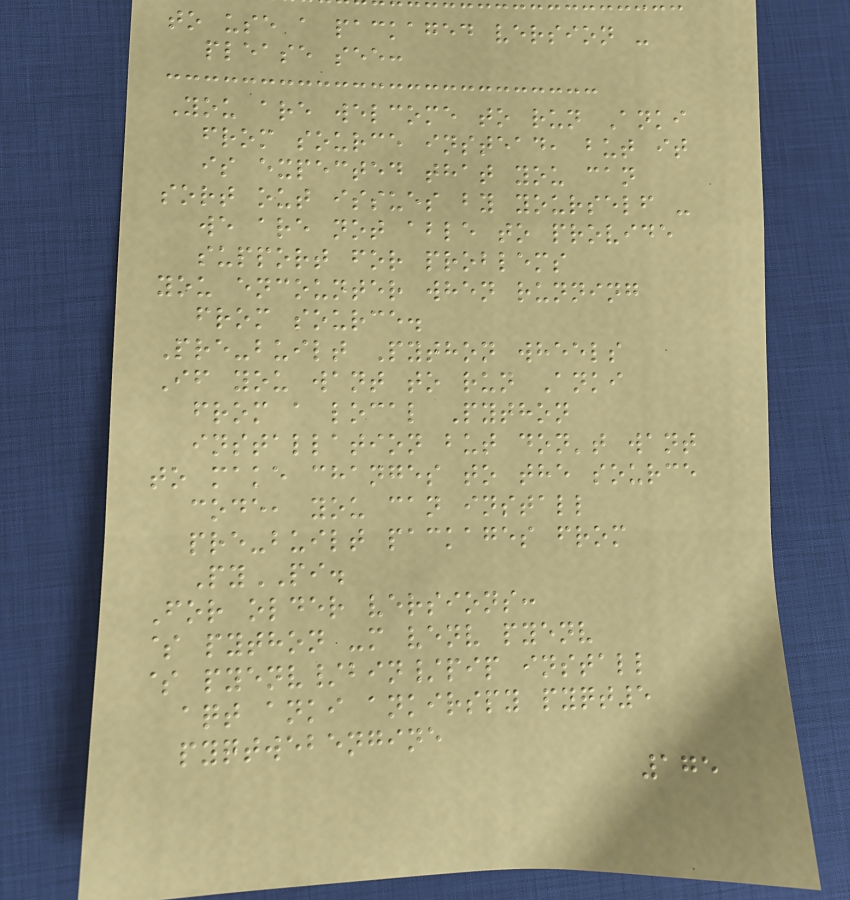to use a packaged version -
please see:
You are welcome to run Anki
from source instead, but it
is expected that you can
sort out issues by yourself -
we are not able to provide
support for problems
you encounter when running
from source.
Pre-built Python wheels
If you want to run Anki
from a local Python
installation but don't want
to make changes to the source
code, you can install
pre-built packages from
PyPI.
For older versions:
$ python -m venv pyenv
$ pyenv/bin/pip install
aqt anki ankirspy pyqt5
pyqtwebengine
175
